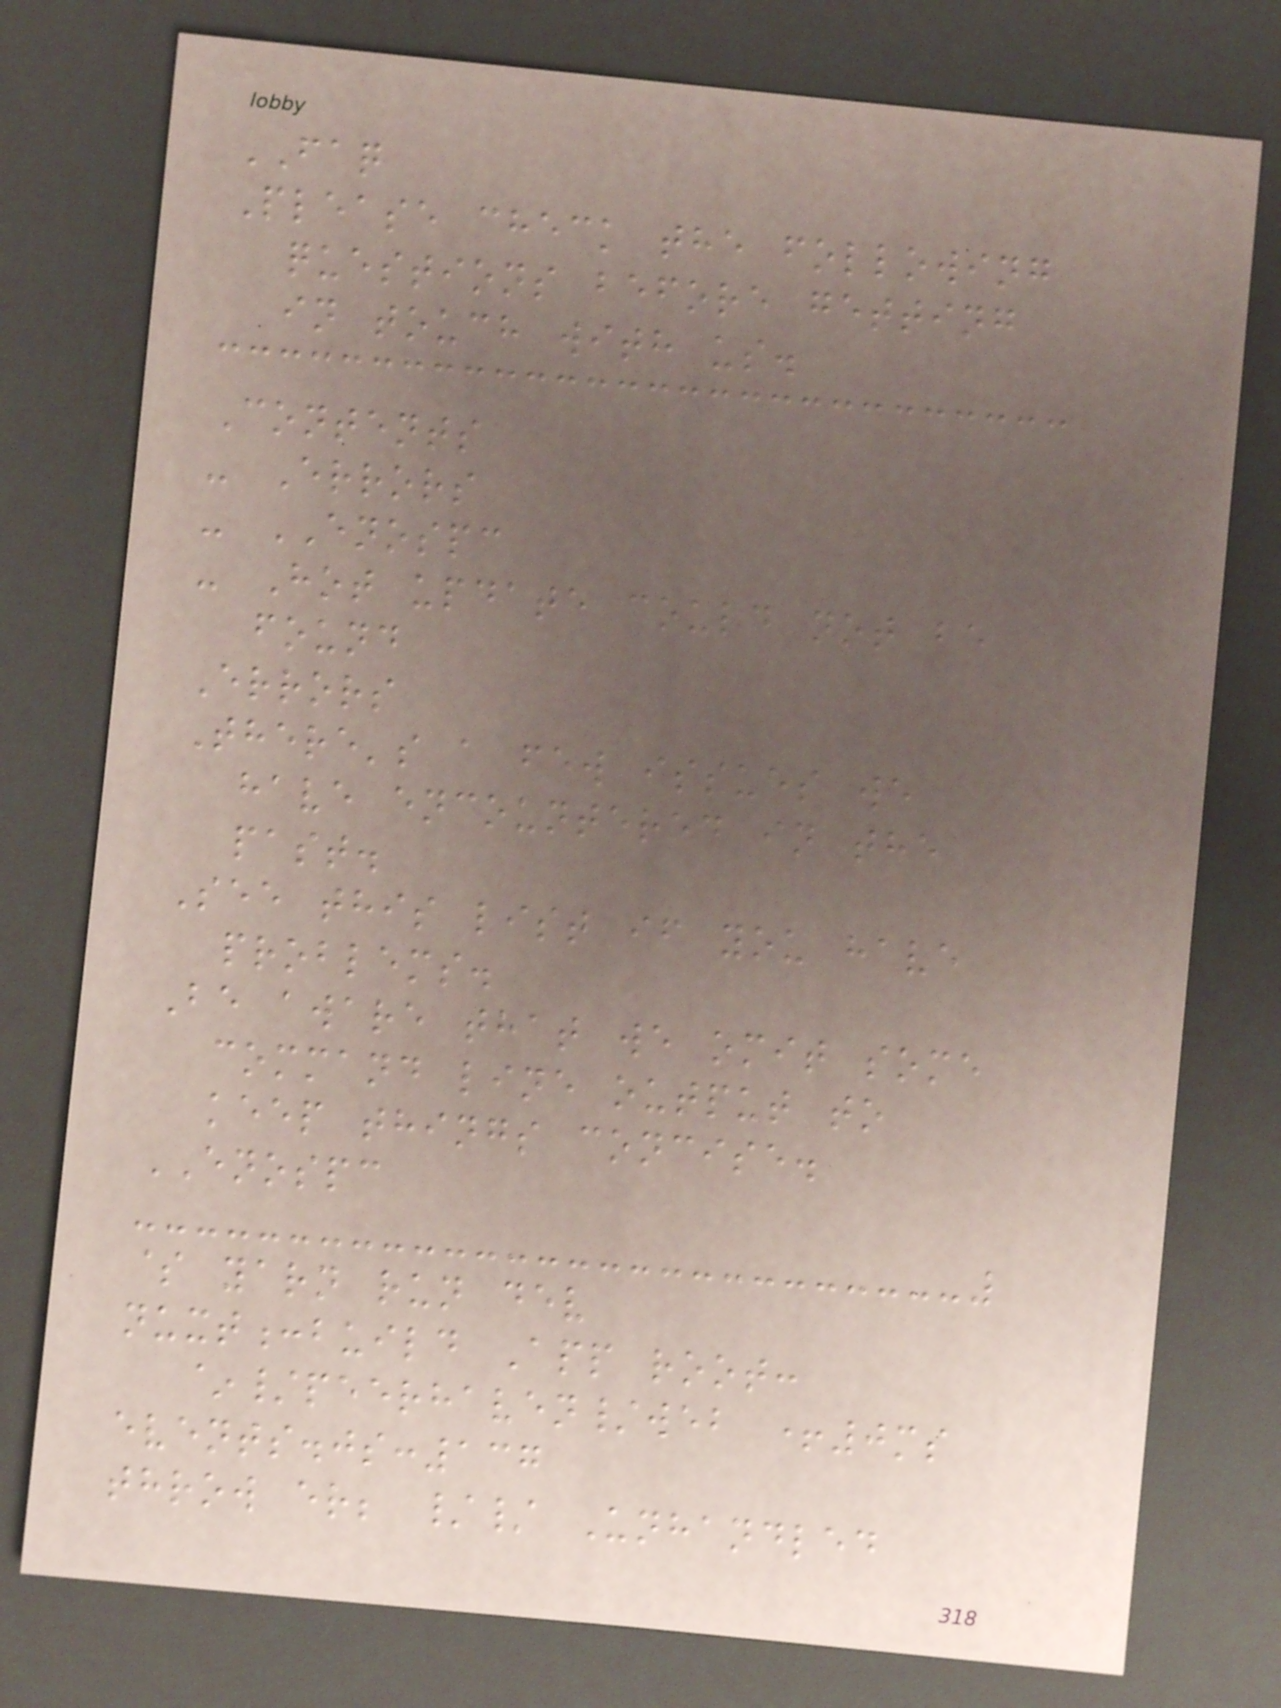FAQ
Please check the following
questions before getting
in touch with us.
Contents
- Errors
- ENOSPC
- Hot update could not be
found
Errors
There's a few issues we
have encountered in the
past.
See this list if you have
problems.
Be aware that we omit some
command line output to
keep things concise.
ENOSPC
$ yarn run dev
nuxt:build App root:
~/peerhaven/web +0ms
events.js:137
throw er; // Unhandled
